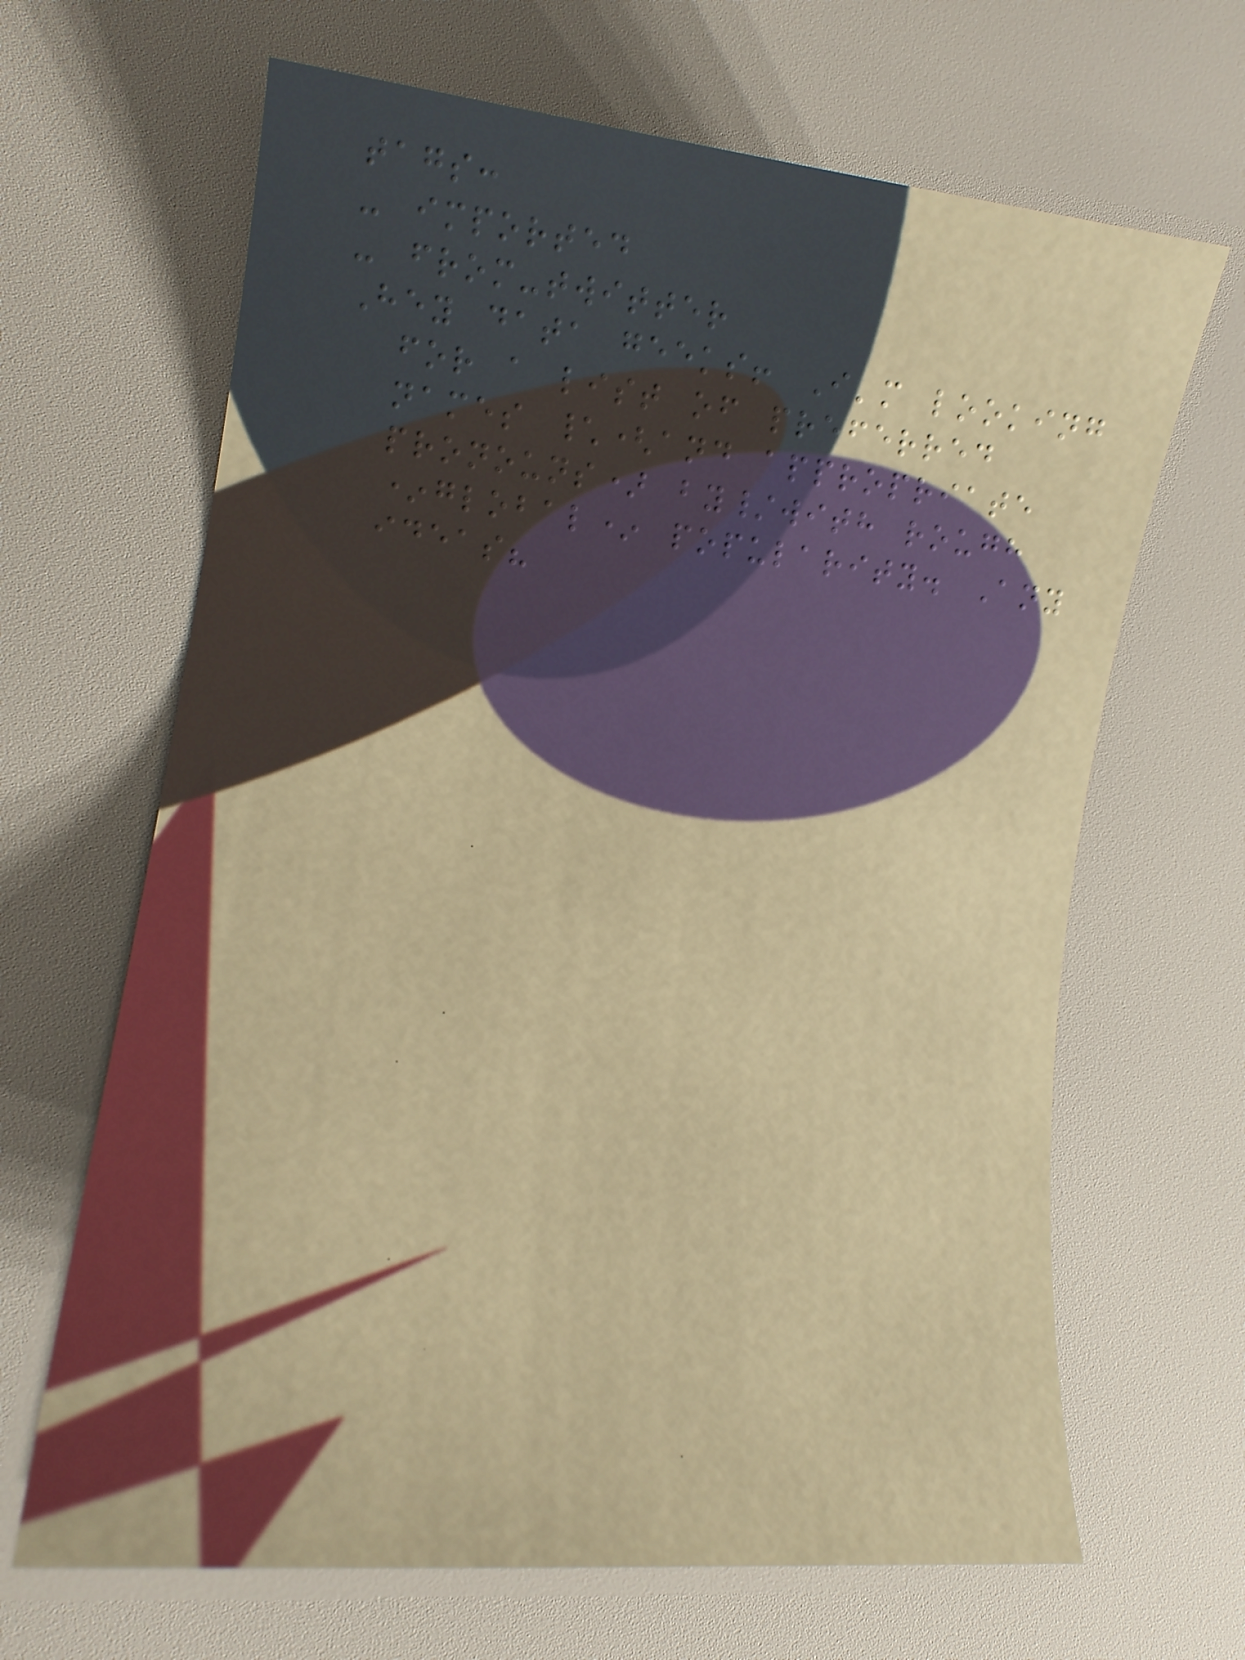tags:
- imported
- from-twitter
Hey data geeks! I'm looking
for a list of preferred
names \(and appropriate
pronouns) by/with rough
*global* popularity. Any
ideas?
